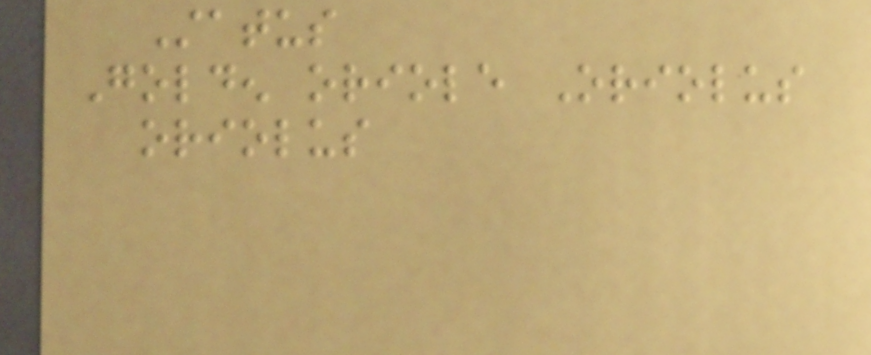Status
Golden oriole Oriolus
oriolus
